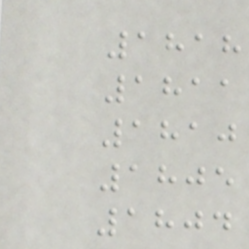1818
1811
1810
1805
1804
